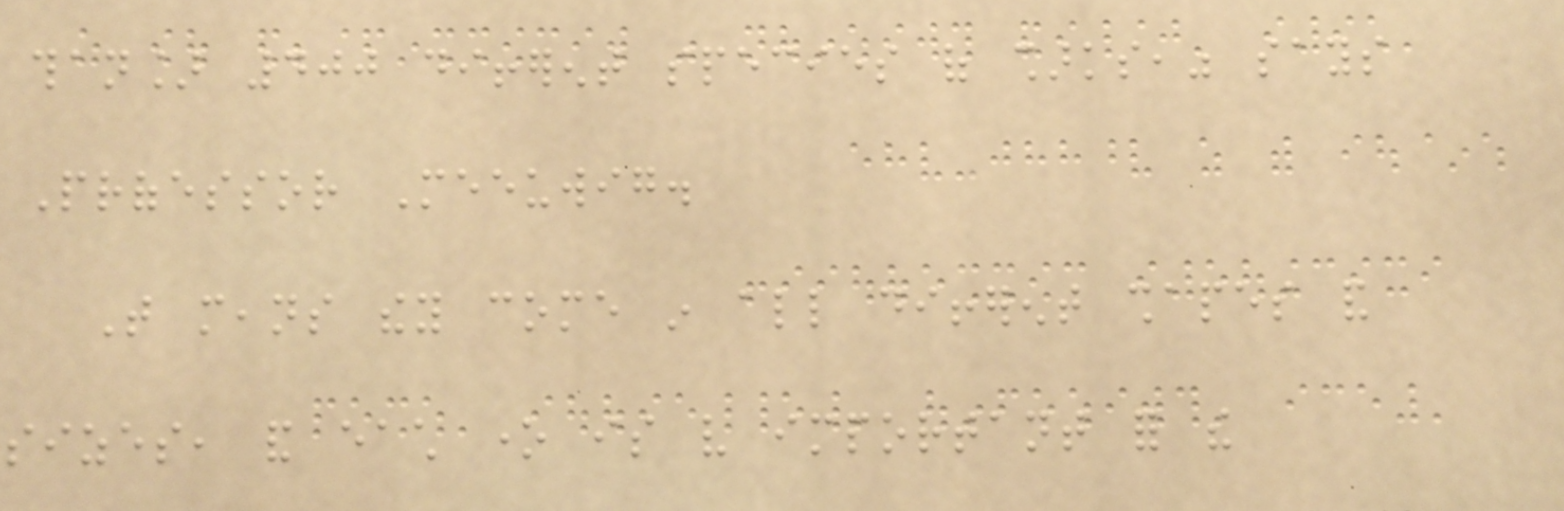than] 400 different species of sharks," says
Professor Meeuwig.
That means they come in all different shapes and
sizes, and each one is very important for the
